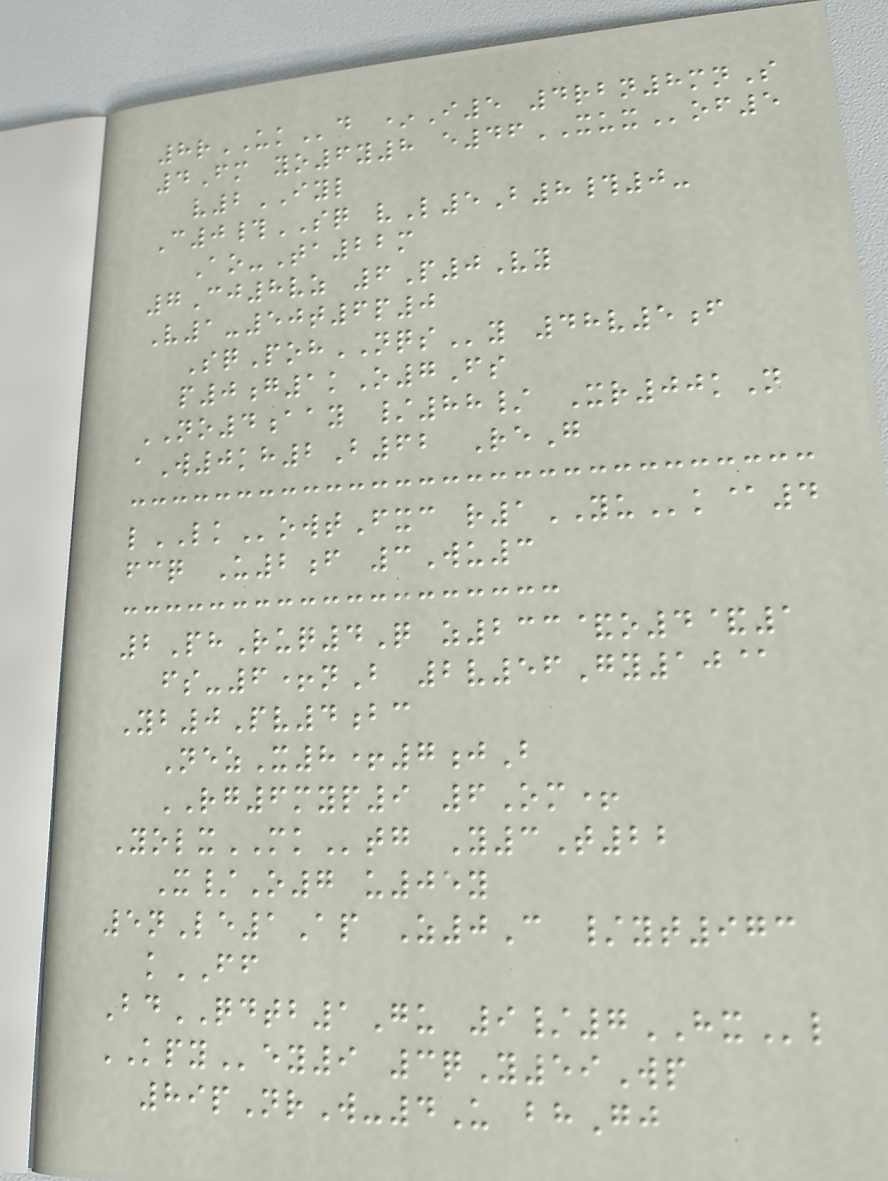8rUKd *I5 4rbn8mnS
4Fm yo6y8 e46XUXof5
v2IYL
C0#SQ vL5B8#0-
Ao-Ta22m
7Cj8vz 6P0Vy
V1-50t6p0
SqPohNQSy 48v5f
p0g1kO7Fs
NO4aay /88/ Xr00kN
aW0kh2B62 ReG
lLKowtFxc r1YUk@4
fcq U2f 3Wu3
2PhRuq4Q z233&o4&1
fs-6+nB 2v56Gy10@
Yb0Pv4bc
NezX8+7jB
RG6myp9 6Om+
YolxMKtg Y3T22
X/O7 u05y
5nLe1Ap Z0C /yt973
kFF
BdQDTB1Gu 9/7HXl
KPYey9 3qY59Wp
89pNrW-4U bhGj
